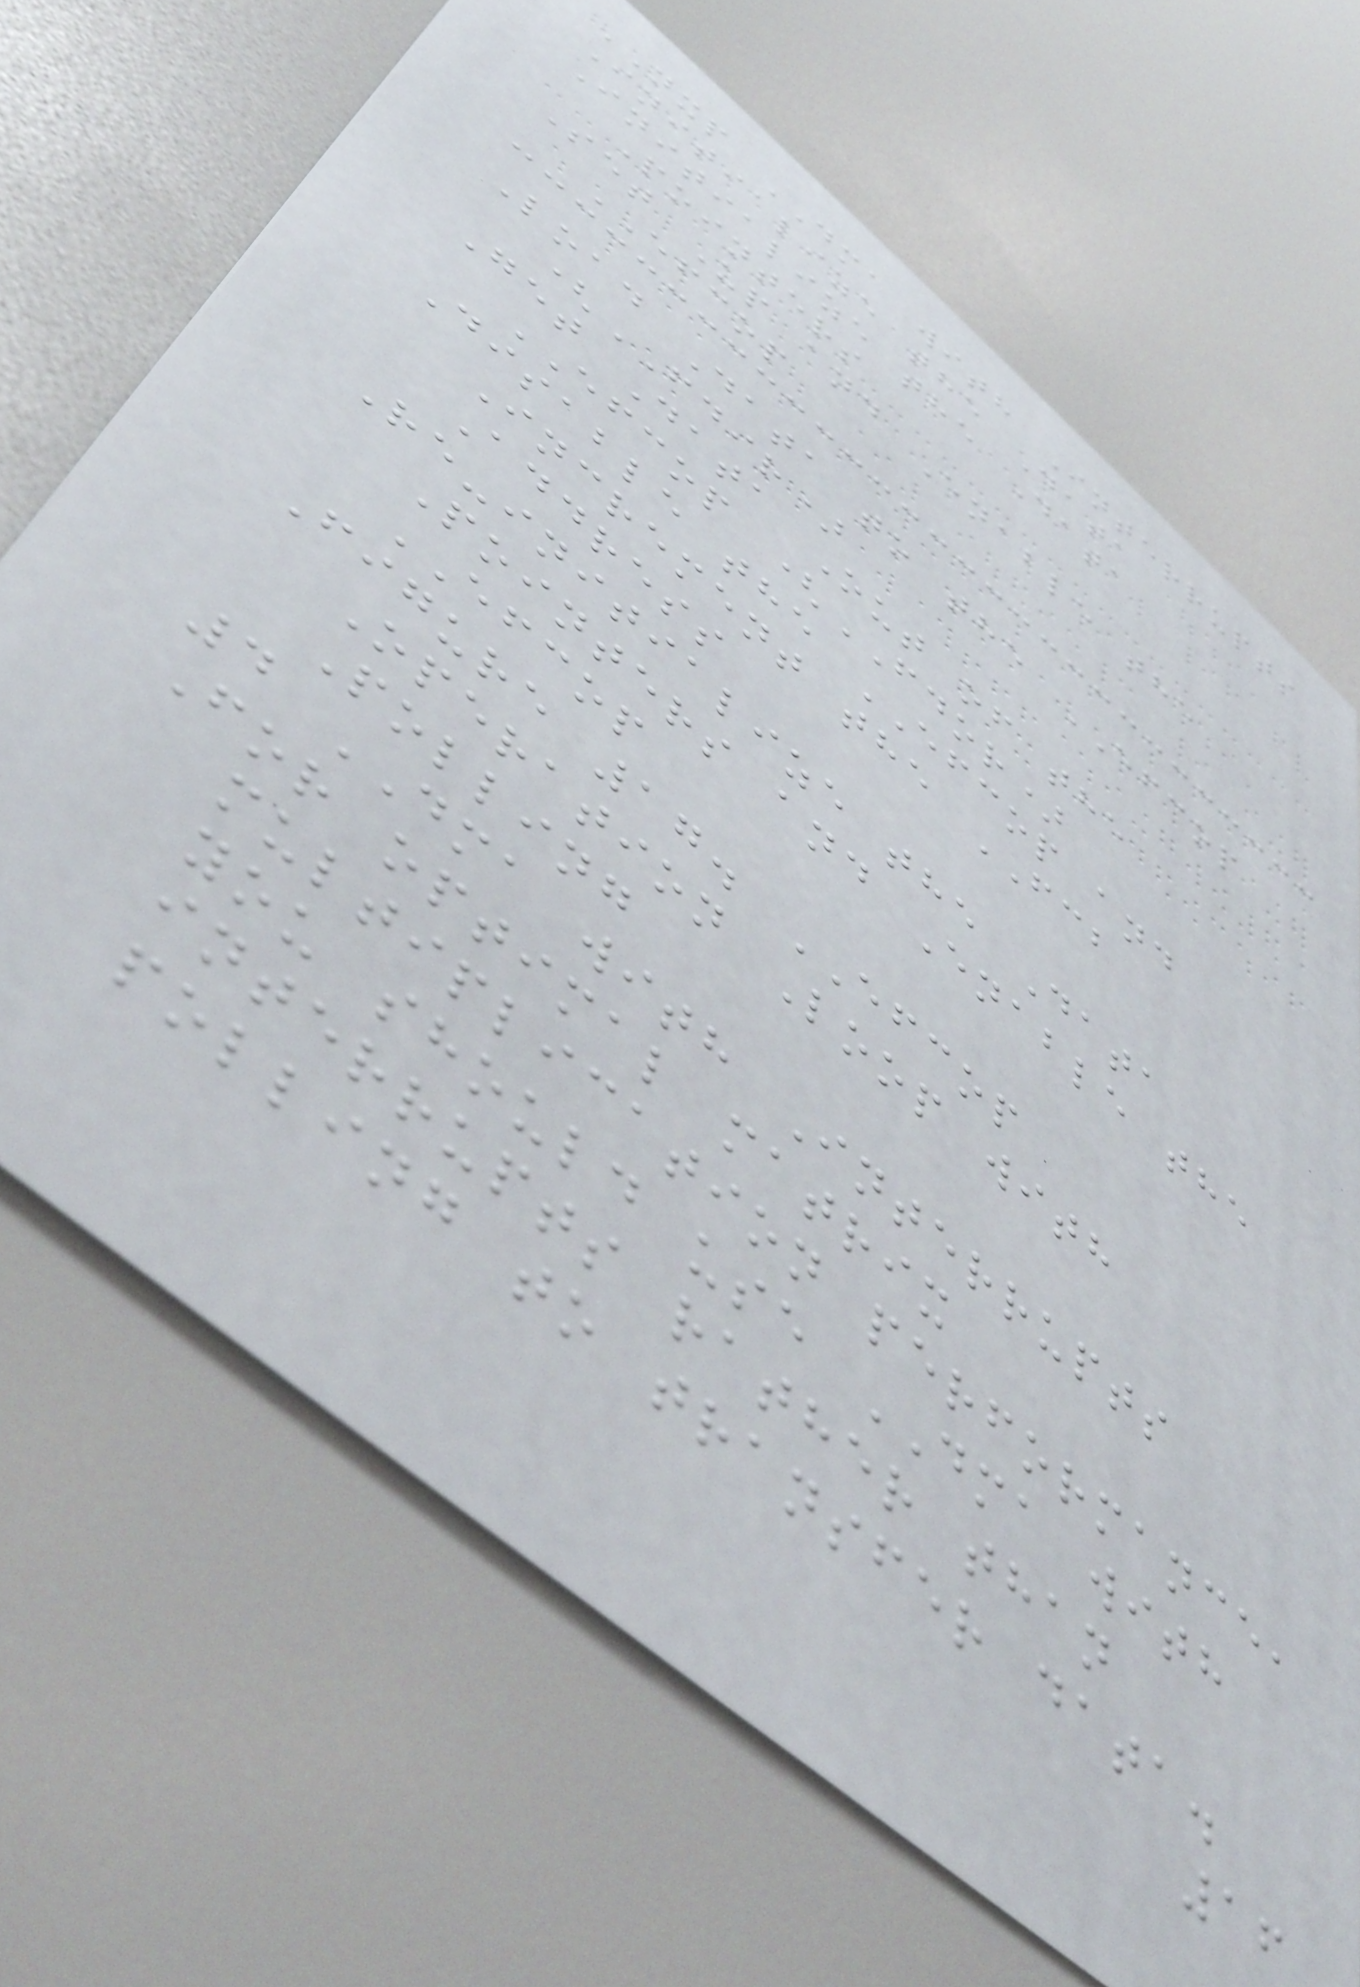NXP DMA with Interrupts
Initialize the Data
Initialize the Data
Pointers
Set Up and Enable the
EFCOP
Load Data to the EFCOP
(FDIR)
Get Data Out of the
EFCOP (FDOR)
Disable the EFCOP and
Increment the FCB
Address
Re-initialize the Data
Pointers and Enable the
EFCOP
Figure 17. EFCOP
Operation Loop with
Polling
4 DMA with Interrupts
For optimal matrix
multiplication performance,
you should use DMA with
interrupts rather than
polling to transfer data.
16
